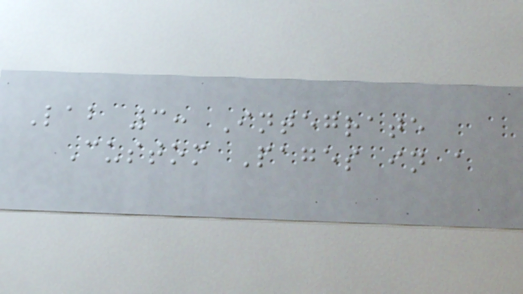Lab 3: Integrate
Custom Pages in a
